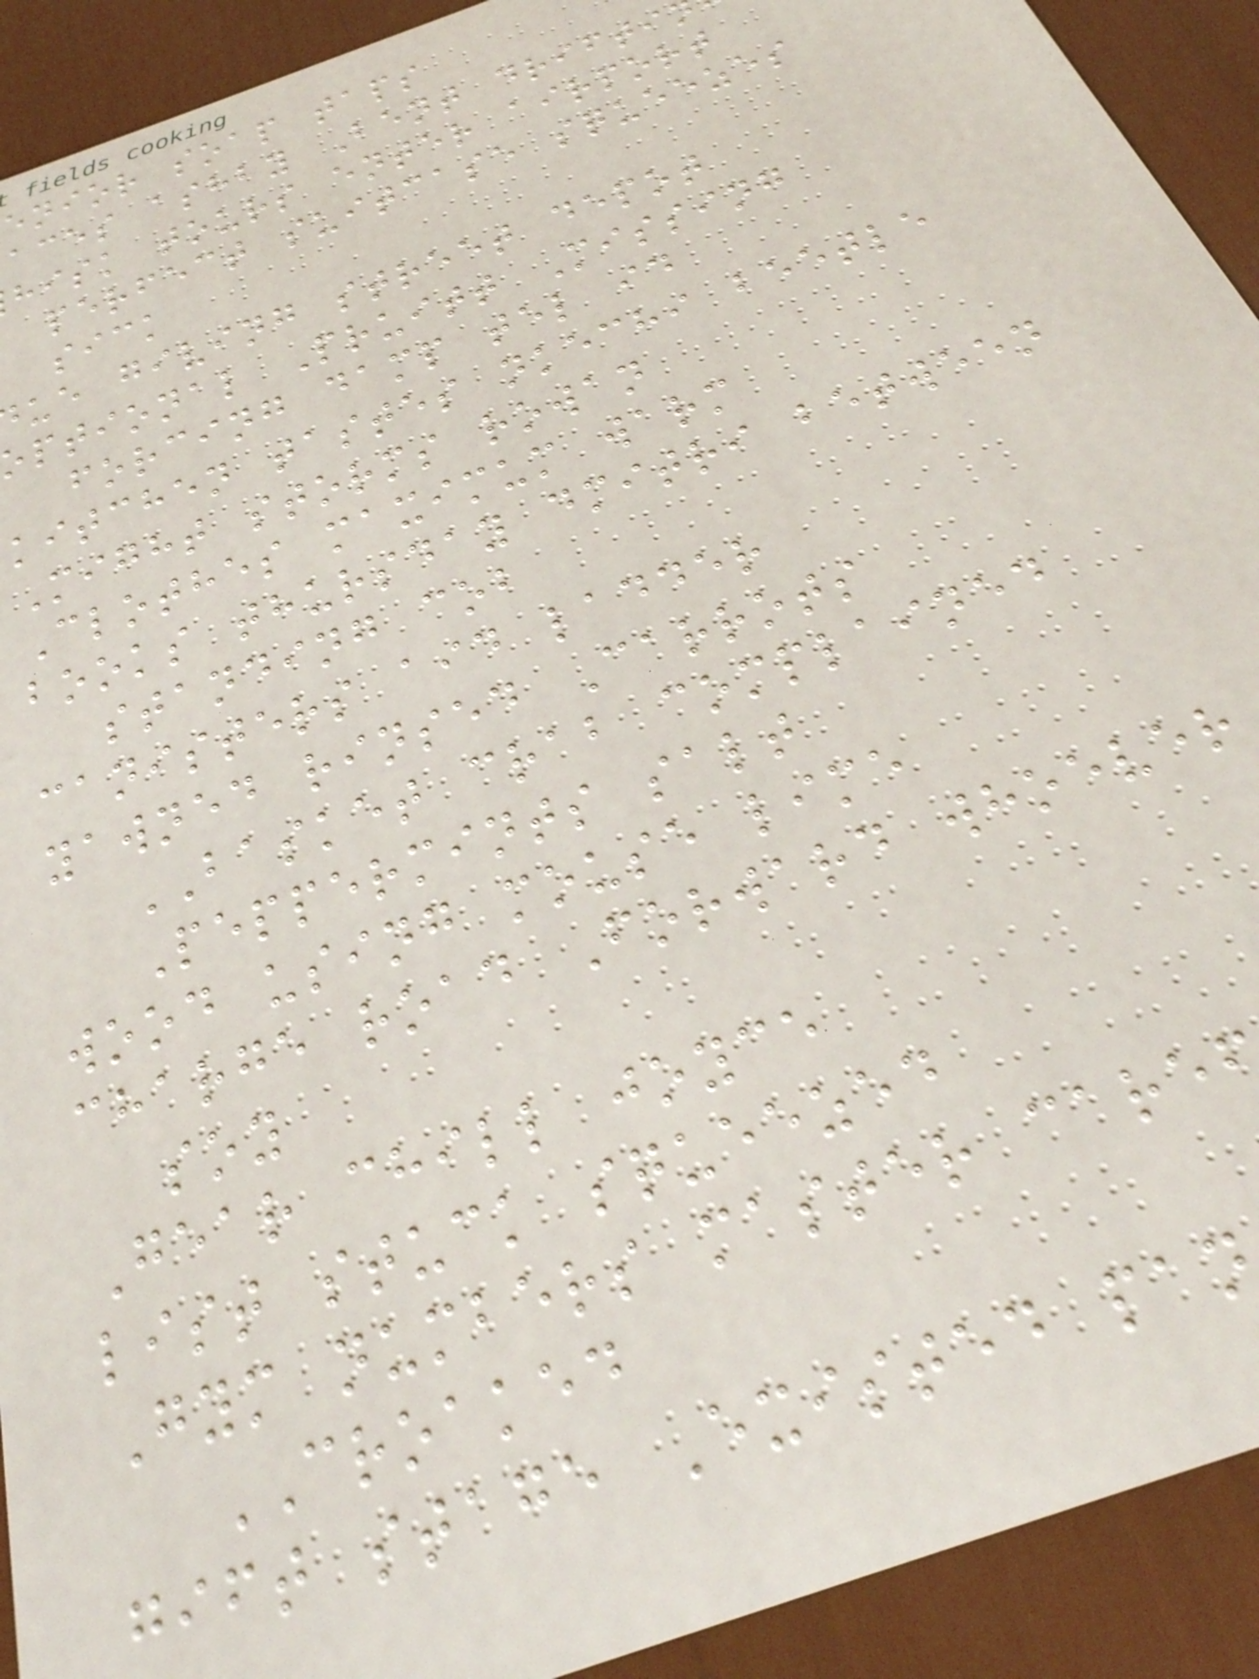enior soap taps
aces ashby Bent drifti
hisk tours enter airport
perfect suitcase squeezes
sick
ue giving street depot
optional Pruitt Missing
forcing damp tel id
kitchen tastes nkechi beetle
Might storms rowan
Clothes maximum warm
books thursday dmitri between
standing cob
canisters aid ladder
yawned rinsed Carrots
BASKET crab complained
Peppermints salt
wood using mouse lime
charge road Forward whoever
soy
Gear chill joyce
list stuck squeezed
Gym numbers master care
CROAKED
gift stage Existed pan
